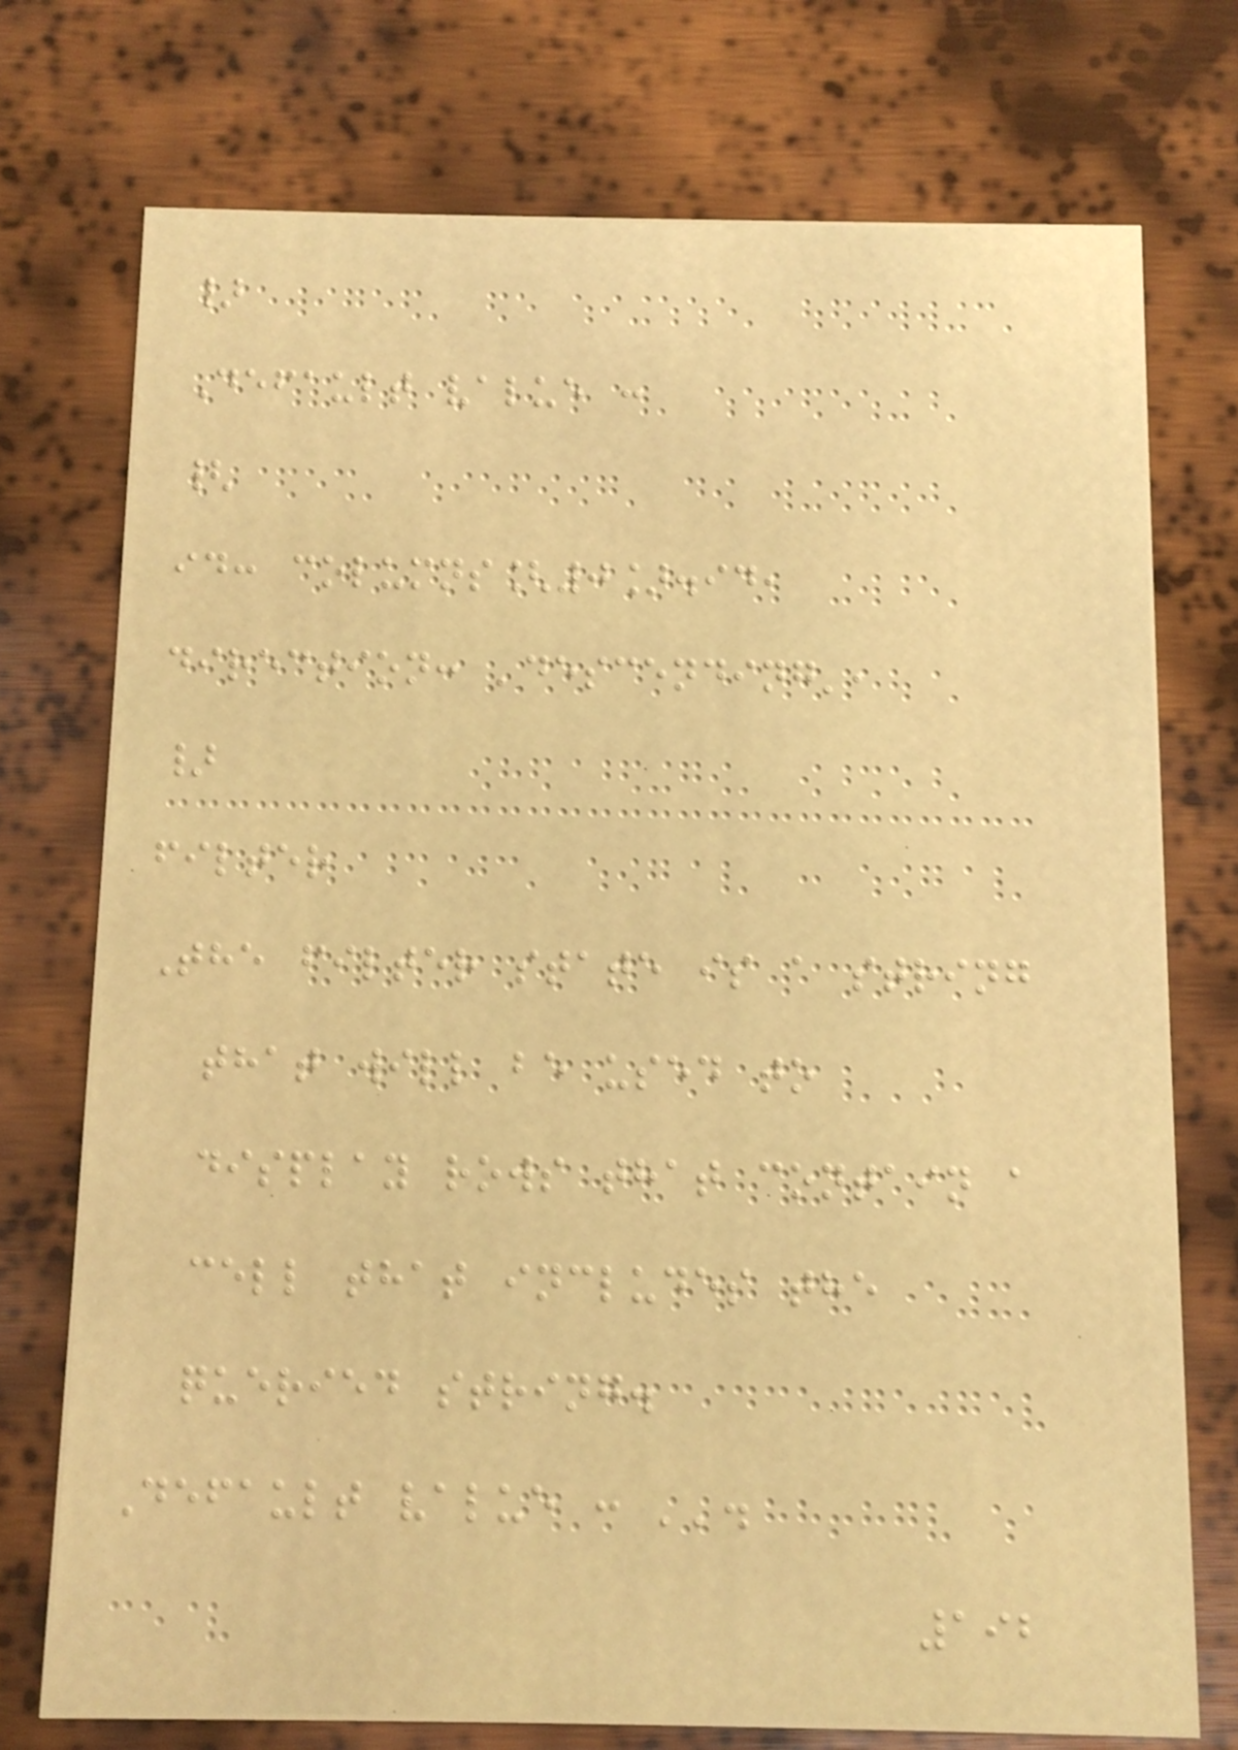}
Default value :
{
id: columns[0].id,
direction: 'descending',
}
filter
The filter state is a string
that will be used to
display rows that contain a
cell that includes the
queried string.
Default value : ''.
192
